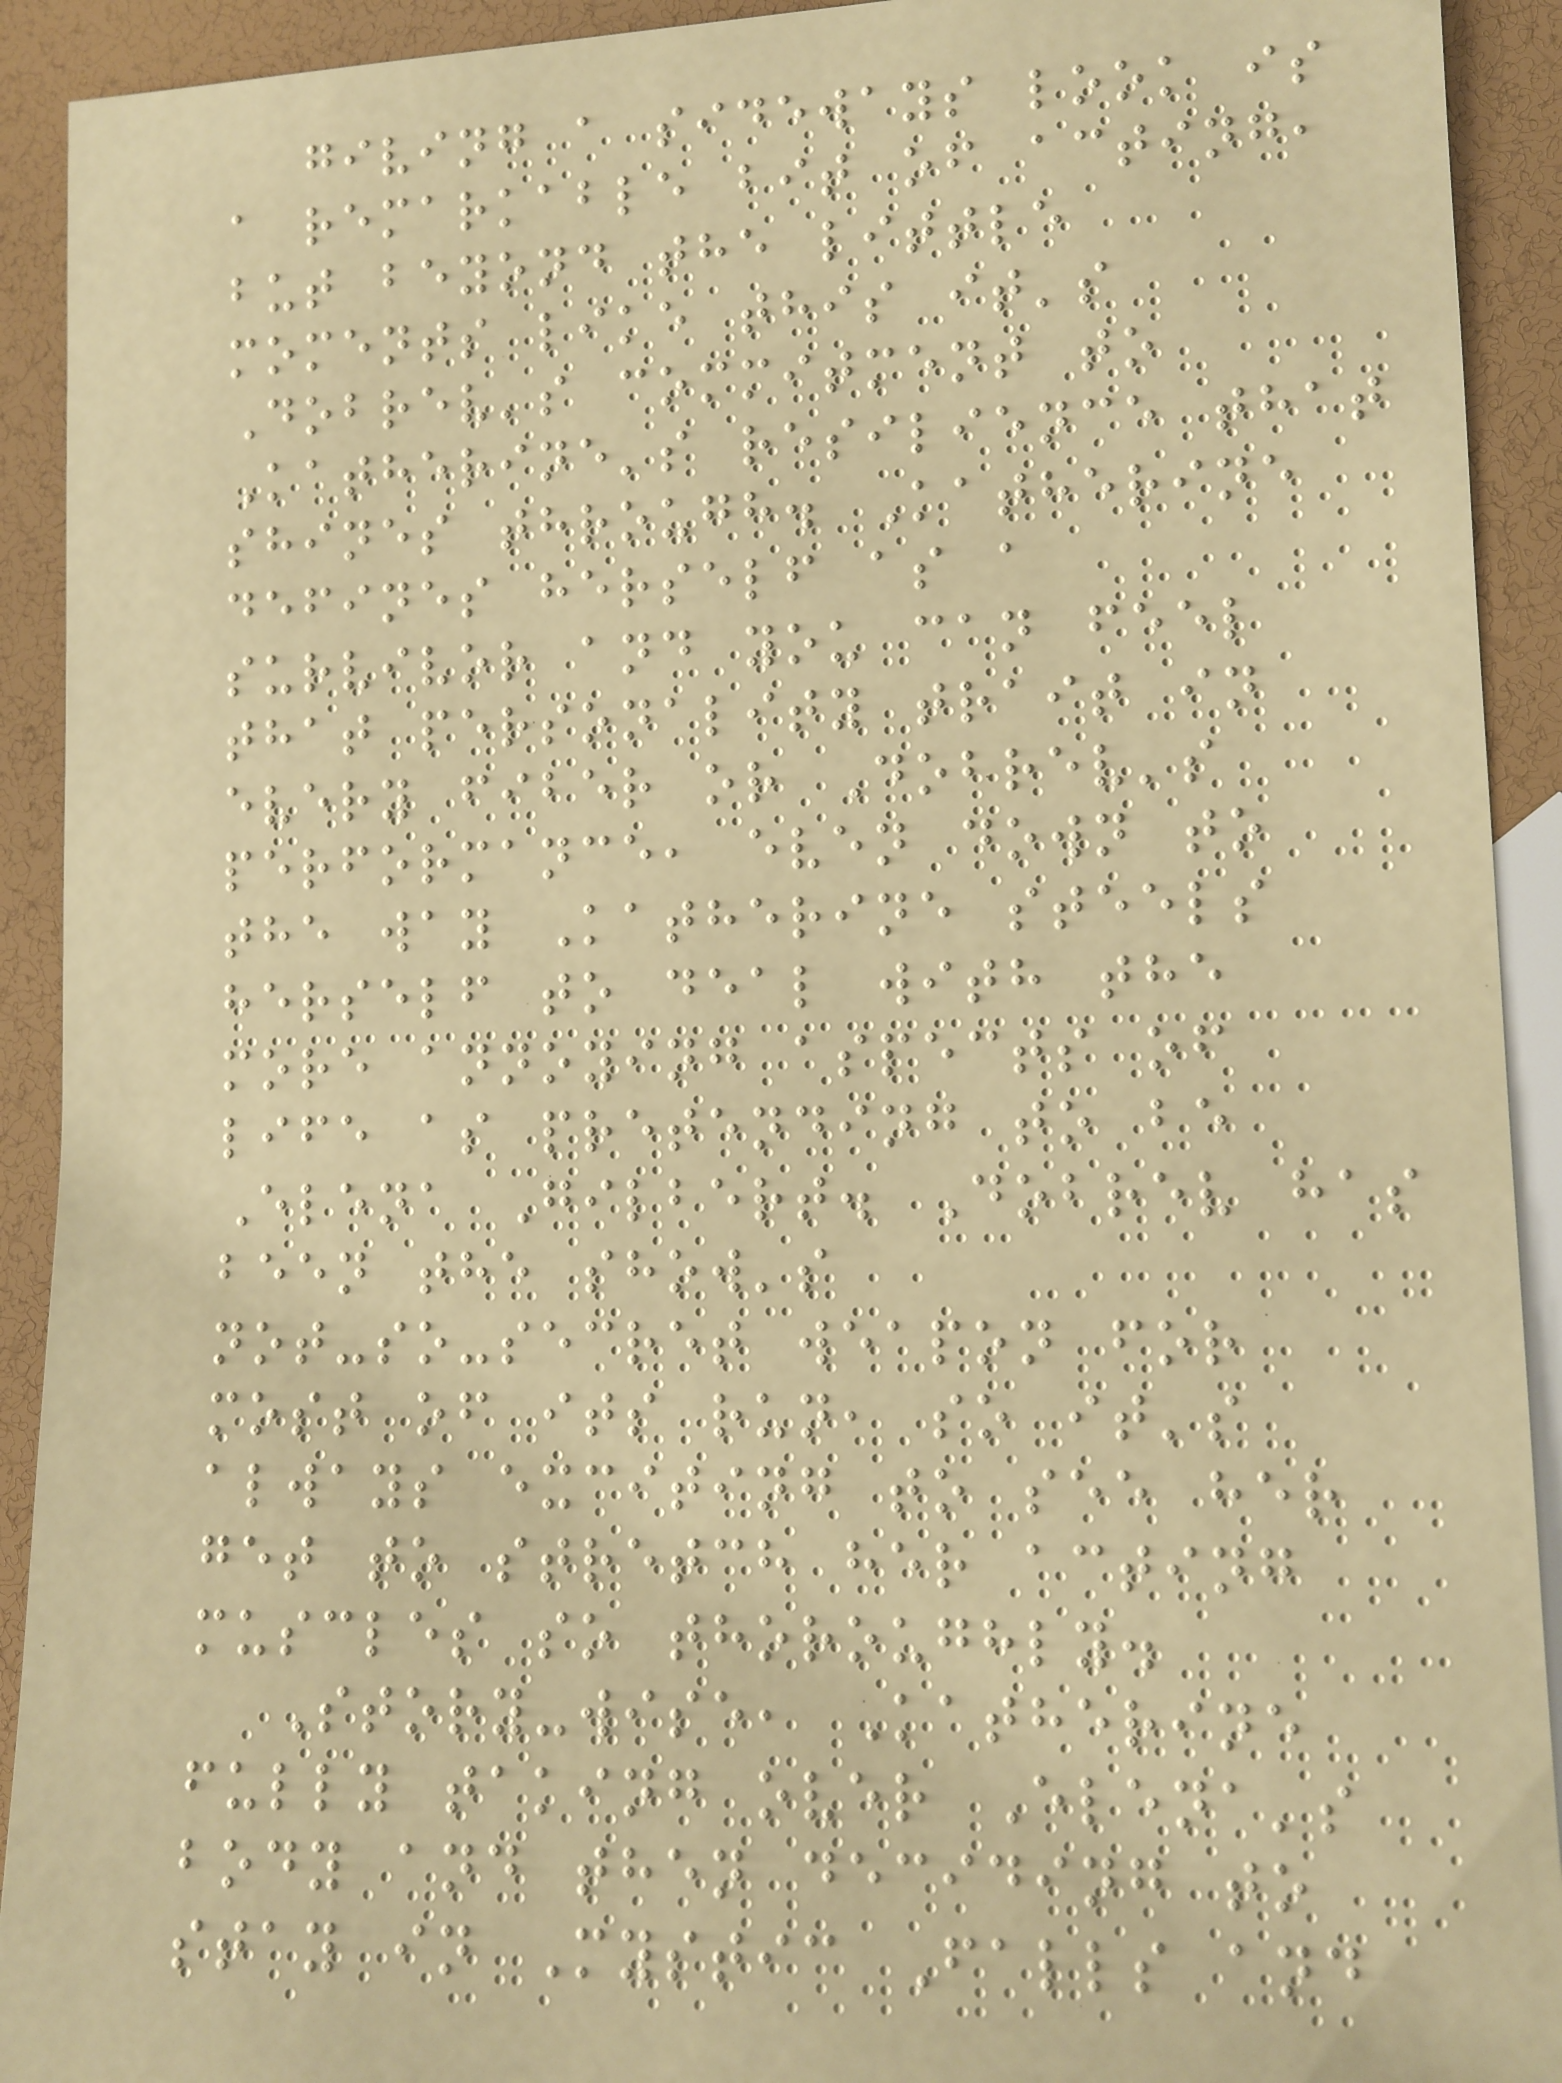giving a sideways look is
a remarkable bit of acting,
but beyond the little
moments like this it's
Dobrev's commitment to
Katherine's resilience that
shines through. Katherine
defines herself as a
survivor and you can feel
that personality trait in
every fiber or Dobrev's
performance, even down to
the way Katherine steels
herself to deal with the
more annoying aspects of
life as pretending to be
Elena Gilbert. Dobrev has
been the show's
not-so-secret weapon for
most of its run, so it's
always exciting to see her
get to stretch her acting
muscles so thoroughly.
Story-wise, Katherine
fully taking over Elena's
body and then deciding to
stay in Mystic Falls and
